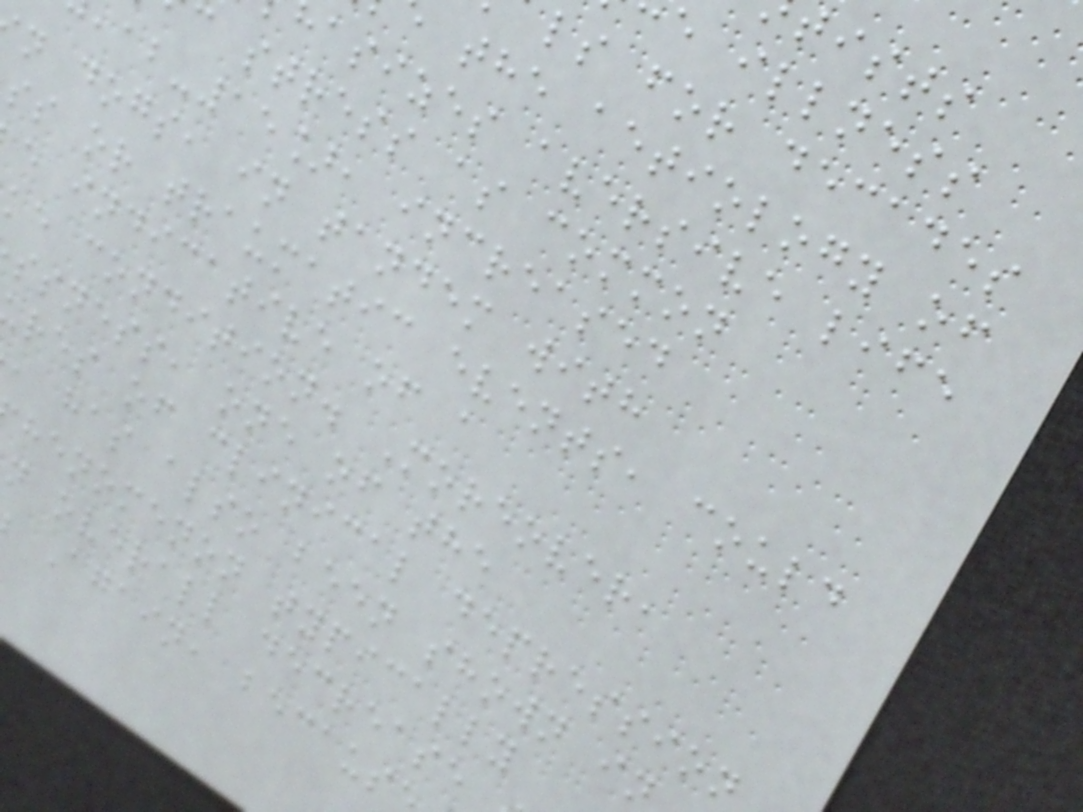ls for decades
the aetiology of
asizes aversive life
c stress as common
-15], increased
n dogs, in tandem with
ss or traumatic events, could
e indicative of a
ke condition. Moreover,
ssness, one of the
res of clinical depression
, has also been shown in
henomenon typically
n overall decrease
Again, becaus
